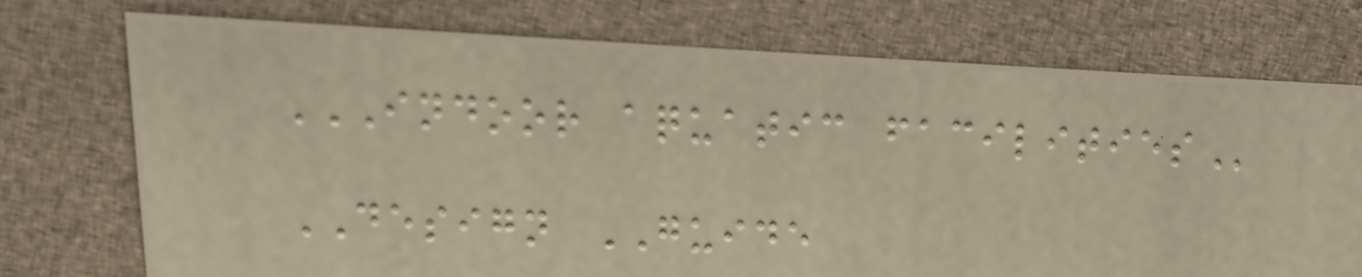INDOOR AQUATIC FACILITIES
DESIGN GUIDE
